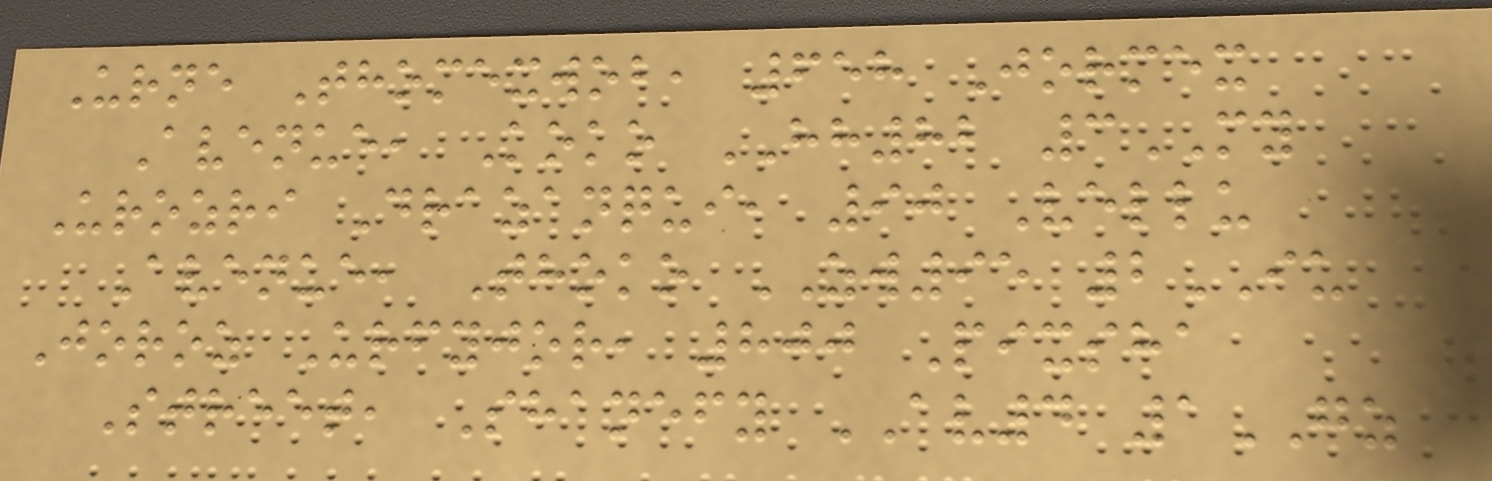Urne Thomexwob, 658 Jormex
Avenue, Koko HH82 3MY
Urozri Drazanqui, 90 Vellu
Avenue, Thoko ZW95 2IU
Joroz Urfyjor, 800 Pixsha
Street, Shanefy AV4 1GZ
